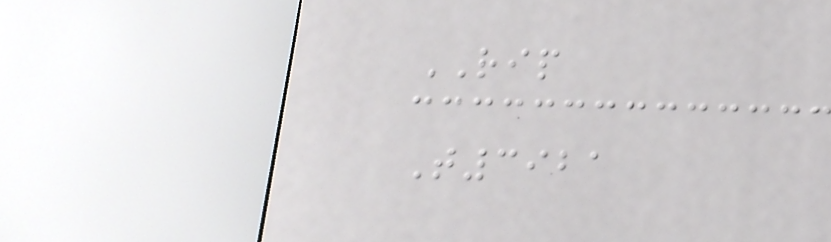RIP
T3921
